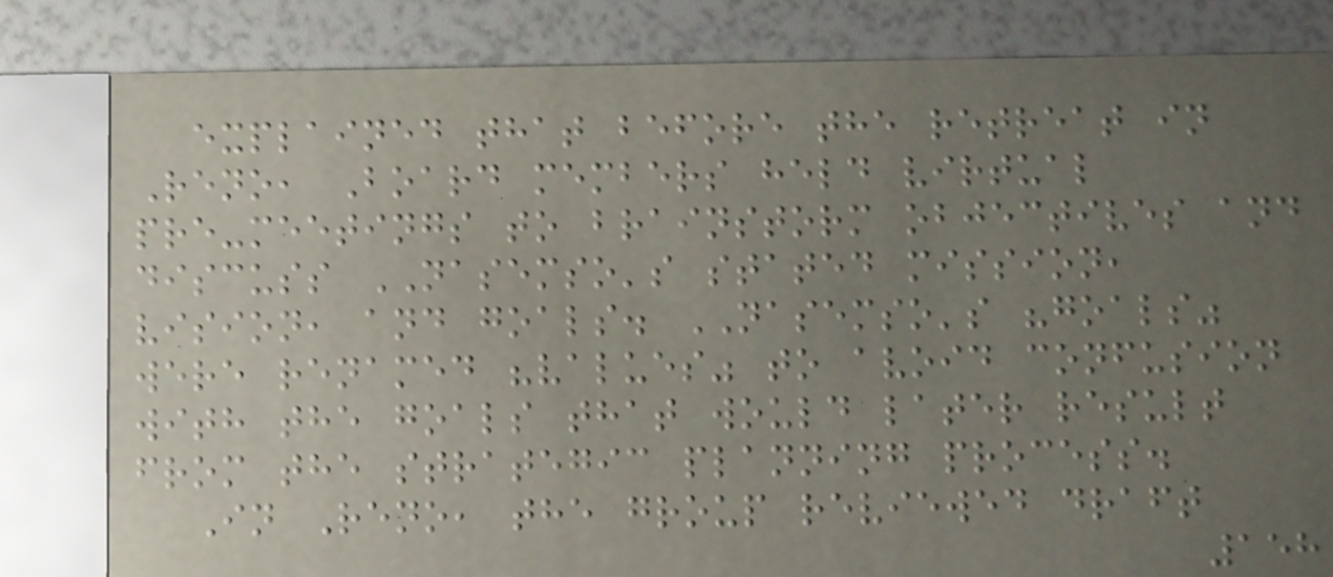explained that before the retreat in
Reno, Board members held virtual
pre-meetings to brainstorm objectives and
discuss NASEMSO's stated mission,
vision, and goals. NASEMSO's "goals"
were renamed "values" to avoid confusion
with the goals that would later result
from the strategic planning process.
In Reno, the group reviewed draft
158
